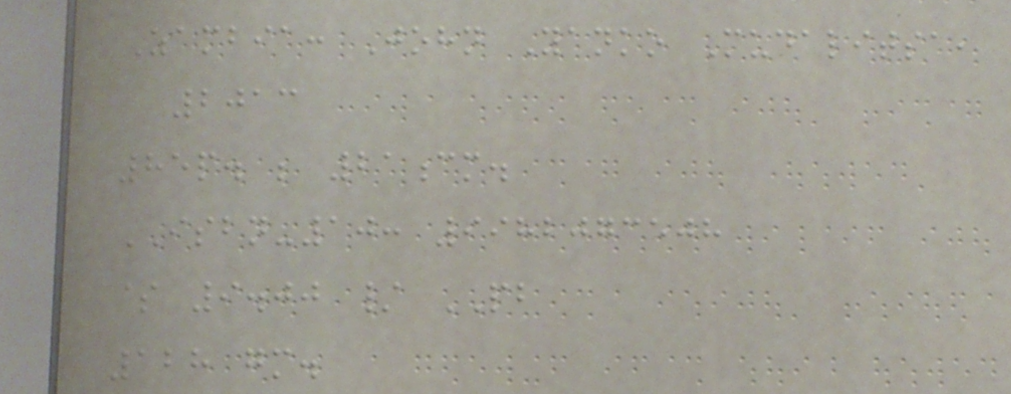Zambia: John Yanko Mudalitsa,
2013
85p. ; 21cm.
ISBN-10: 9982073508
$ 9.00 / PB
128 gm.
